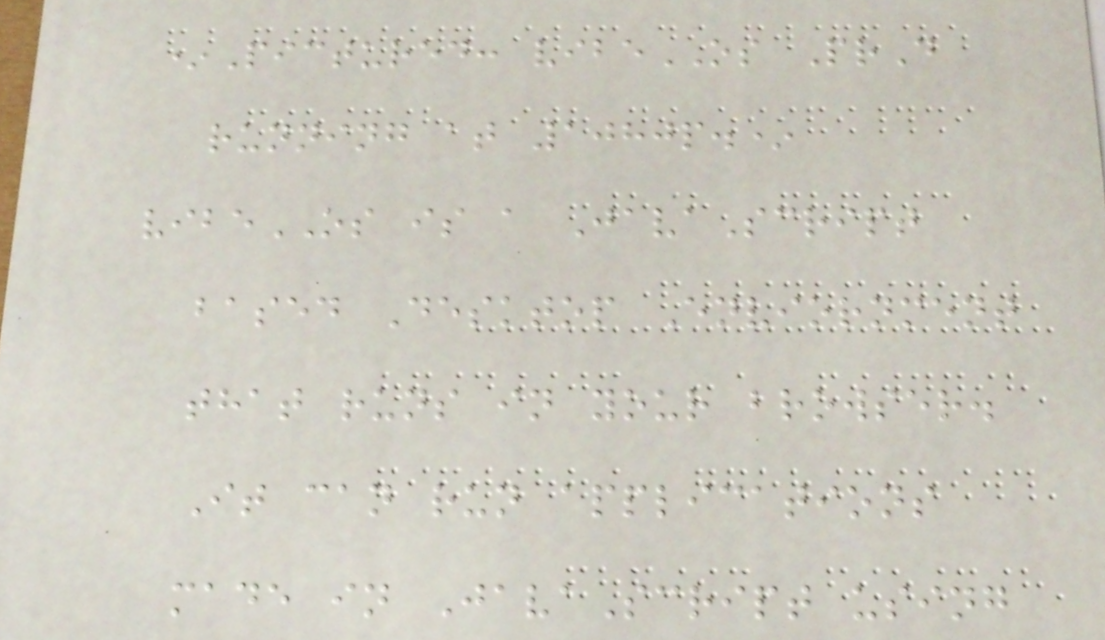*Pictured: vibeOS PrD
running at 1080p.*
vibeOS is a JavaScript
based Desktop Enviornment
that runs in your browser.
It can run applications
made in JavaScript using
